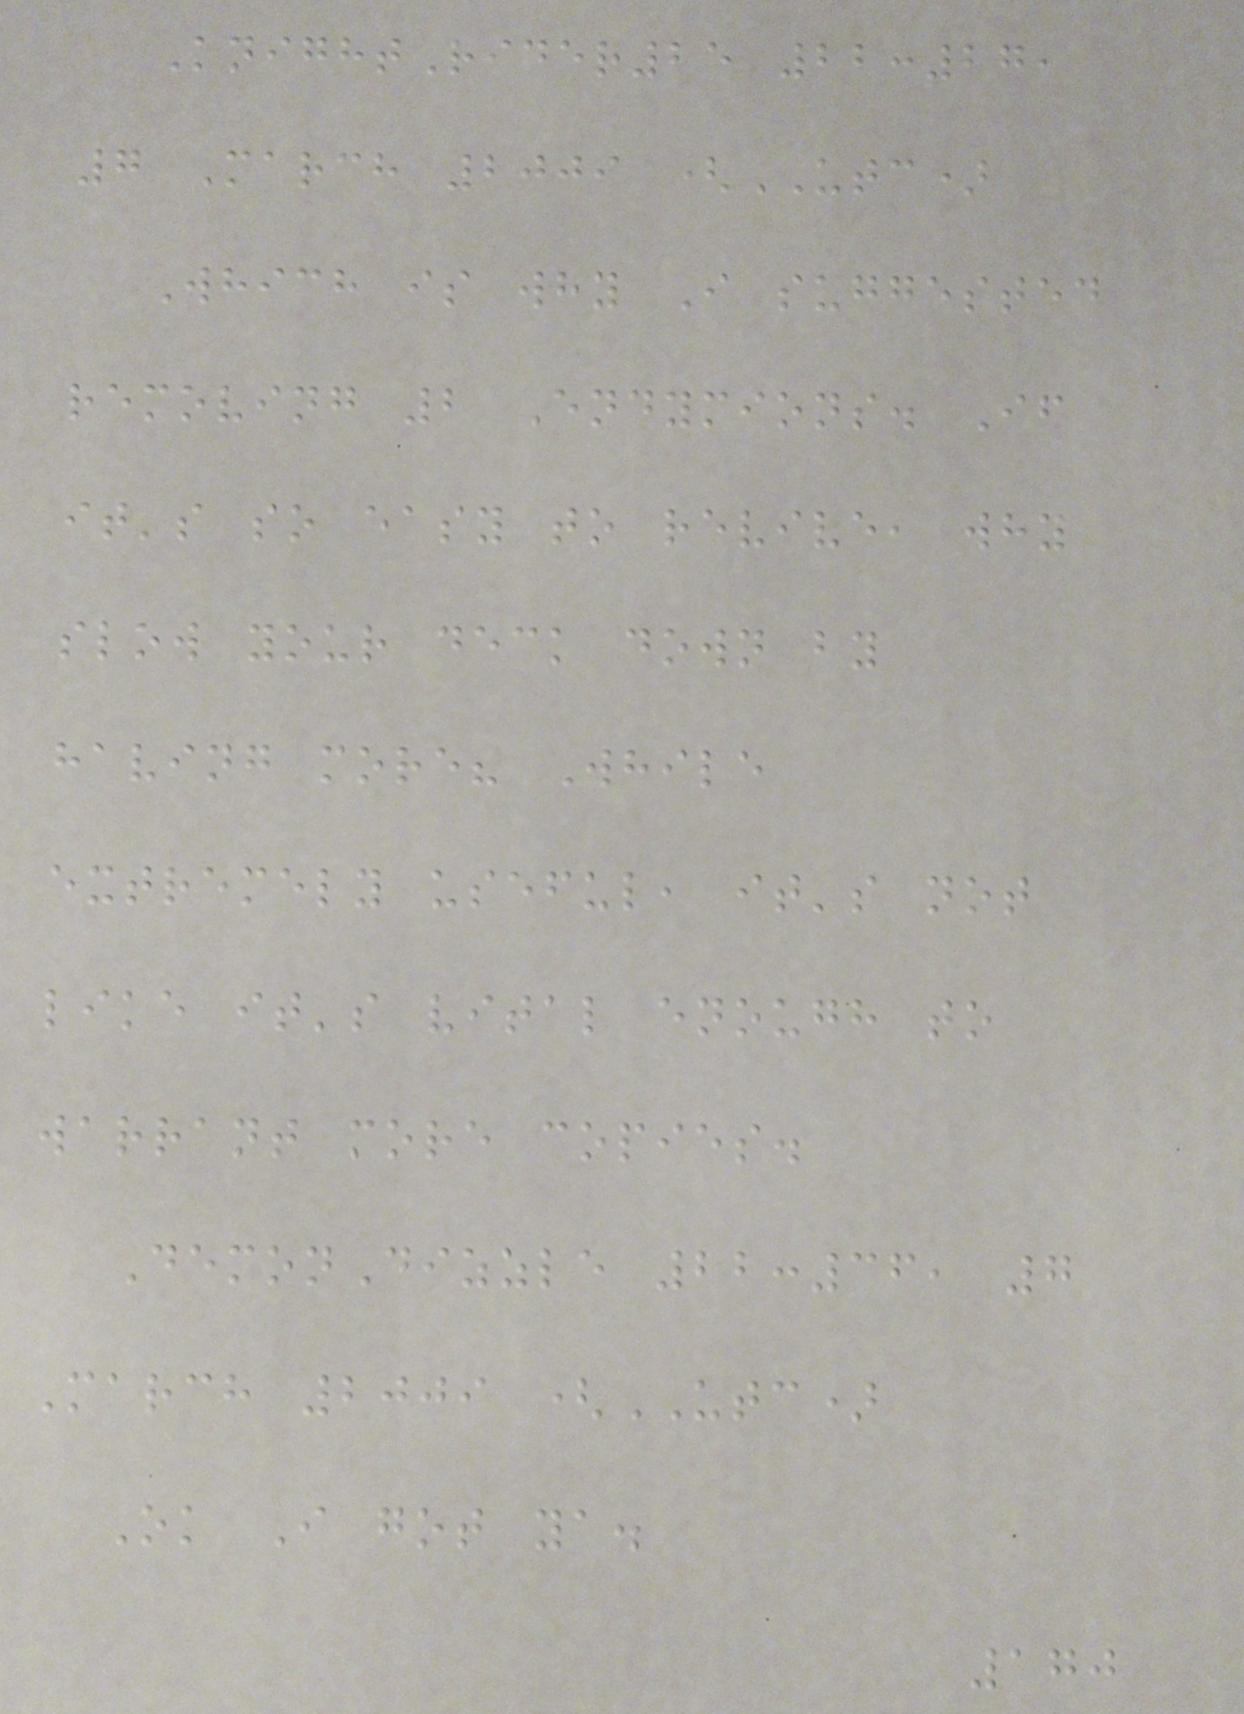KnightRider25 22:27,
7 March 2009 (UTC)
Which is why I suggested
removing 2 Endymions. If
it's so easy to revive, why
slow your deck down by
having more? While
extremely useful, it's not
like it's vital enough to
warrant more copies.
DemonDizzle 22:36, 7
March 2009 (UTC)
Ok I got ya.
170
